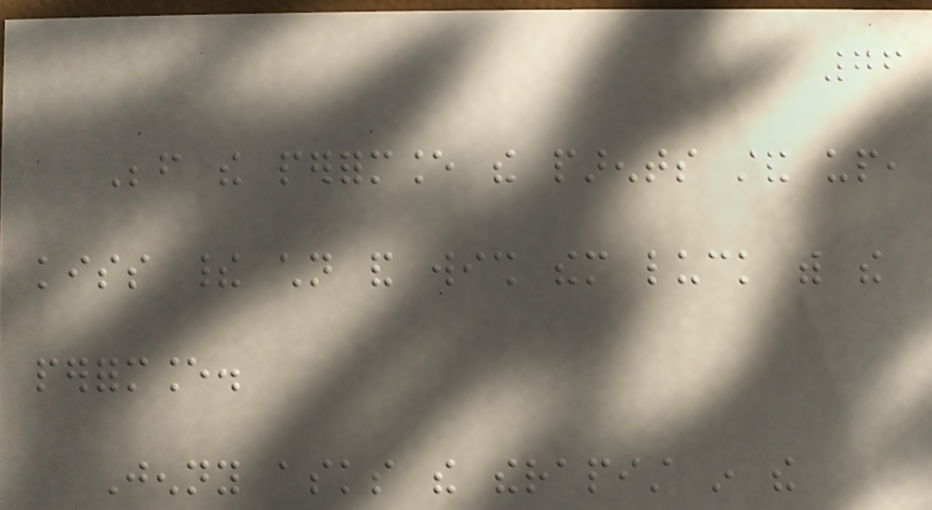76
Before the performance the parents stand up,
kiss their children and wish them luck with the
performance.
Jenny asks the therapist in the
